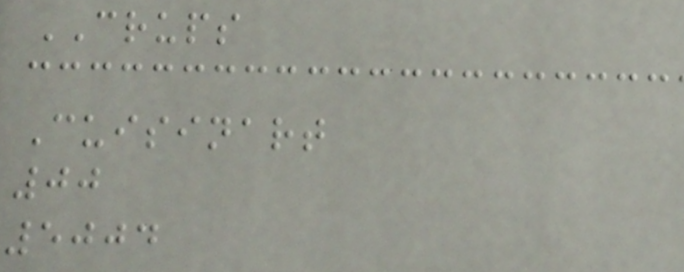CRUPS
Cuisinart
00
5004
